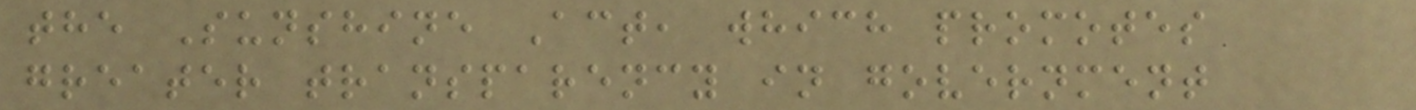the Sunshine Act, which promotes
greater transparency in government
